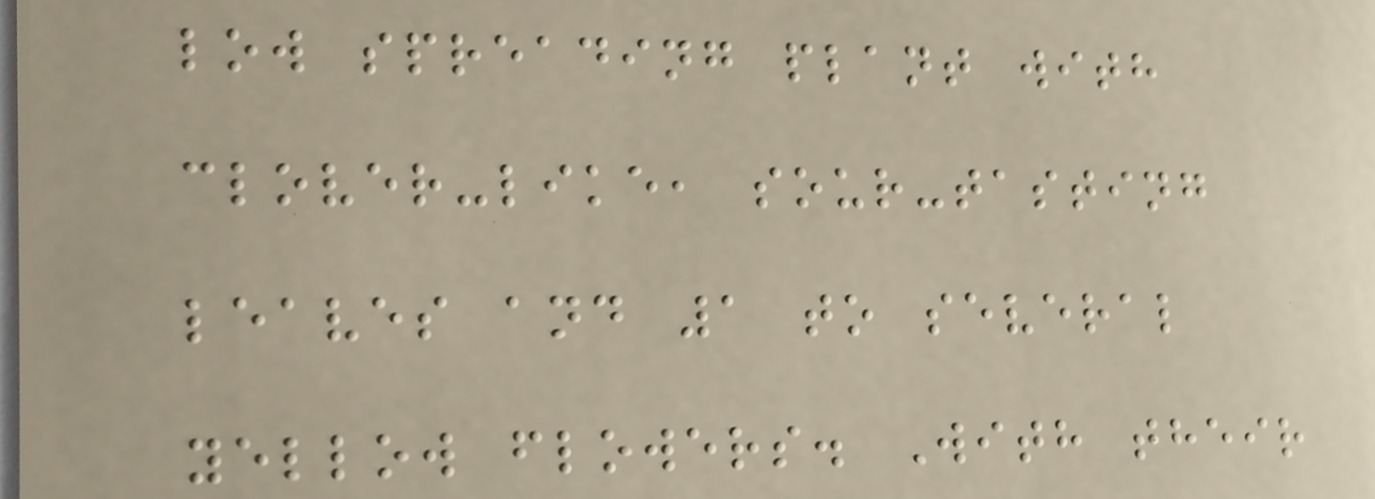low spreading plant with
clover-like, sour-tasting
leaves and 1 to several
yellow flowers. With their
